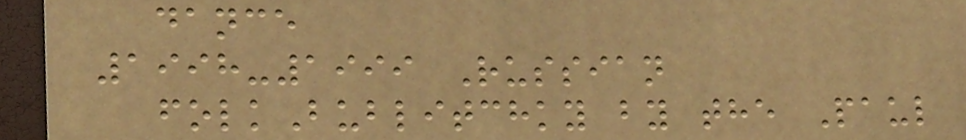dance
1998-1999 Russian
folkBublitchky by the Paul
